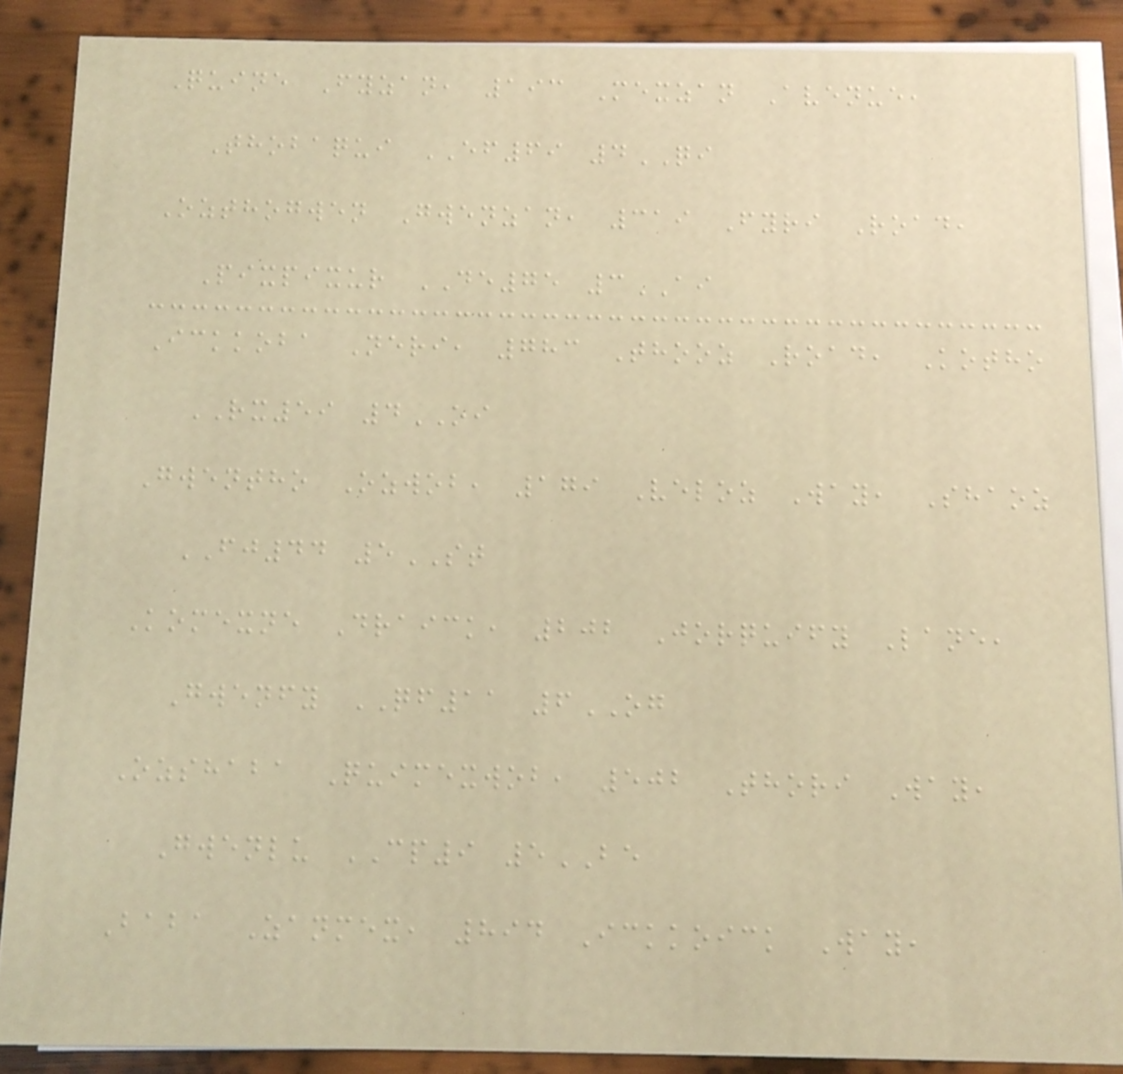Quine Fyzan, 193 Mexzan Avenue,
Thobaqui EF69 4QI
Ozthogwen Gwenzan, 319 Fyri Road,
Pixpixur DE75 3AI
Ickkoba Neri, 783 Thooz Road, Kotho
RX59 4OI
Gwentho Ozwob, 179 Veloz Way, Shaoz
FJ44 5ST
Komexne Draick, 202 Jorquify Lane,
Gwenfy QF11 6OG
Ozshaba Quimexwob, 502 Thori Way,
Gwenlu CP9 5BE
Baba Zanmex, 894 Ickkoick Way,
